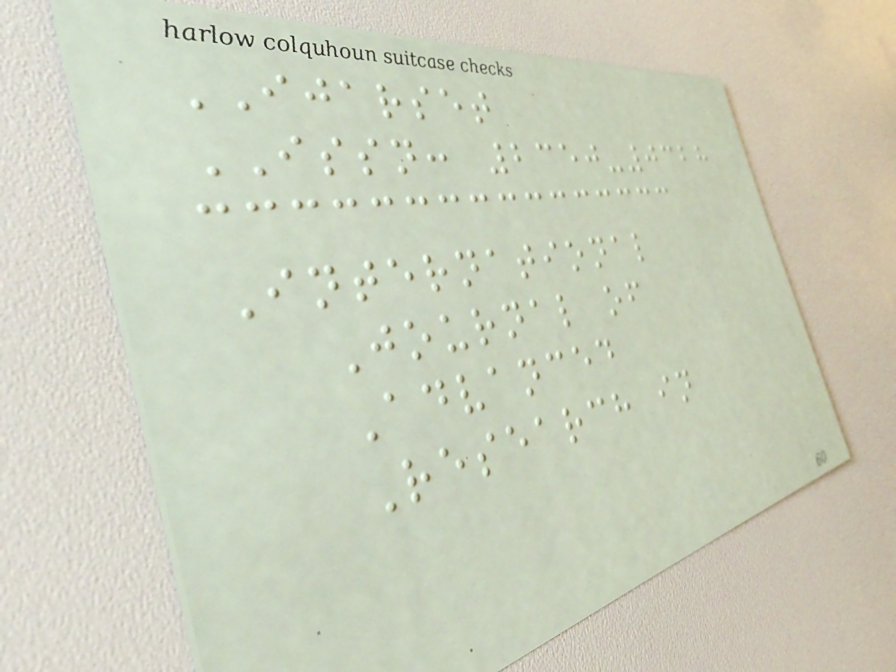IJARSET
ISSN: 2350-0328
International
Journal of
Advanced
Research in
